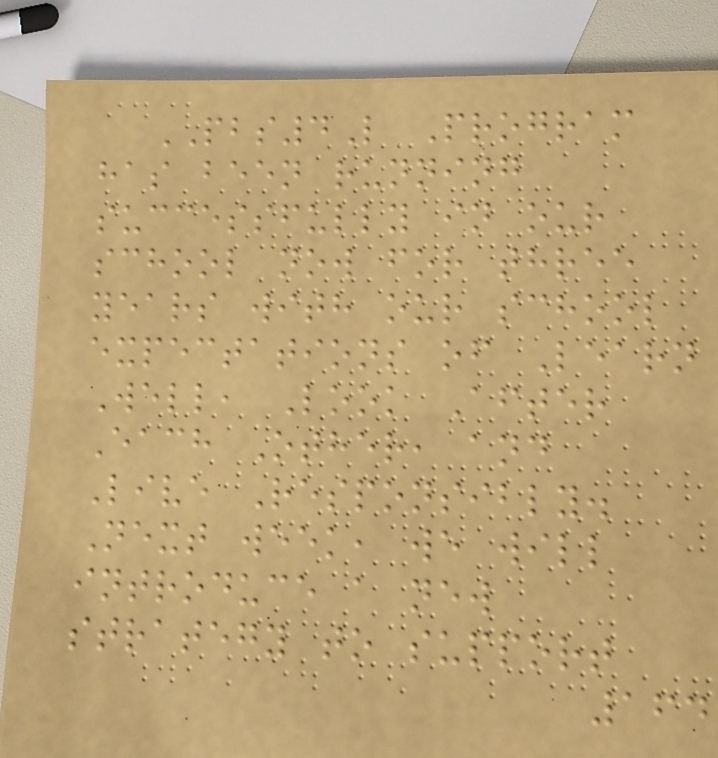PBS4L Program
has been running
successfully in our
school now for three
years with our school
expectations of Learn
Well, Look After
Each Other, and
Live Responsibly.
Next week, we will
introduce a new
strategy to support
164
